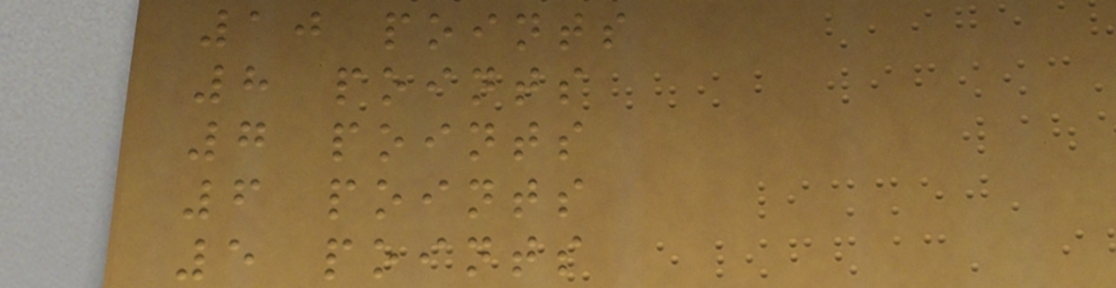10 points
8 points
7 points
6 points
5 points
